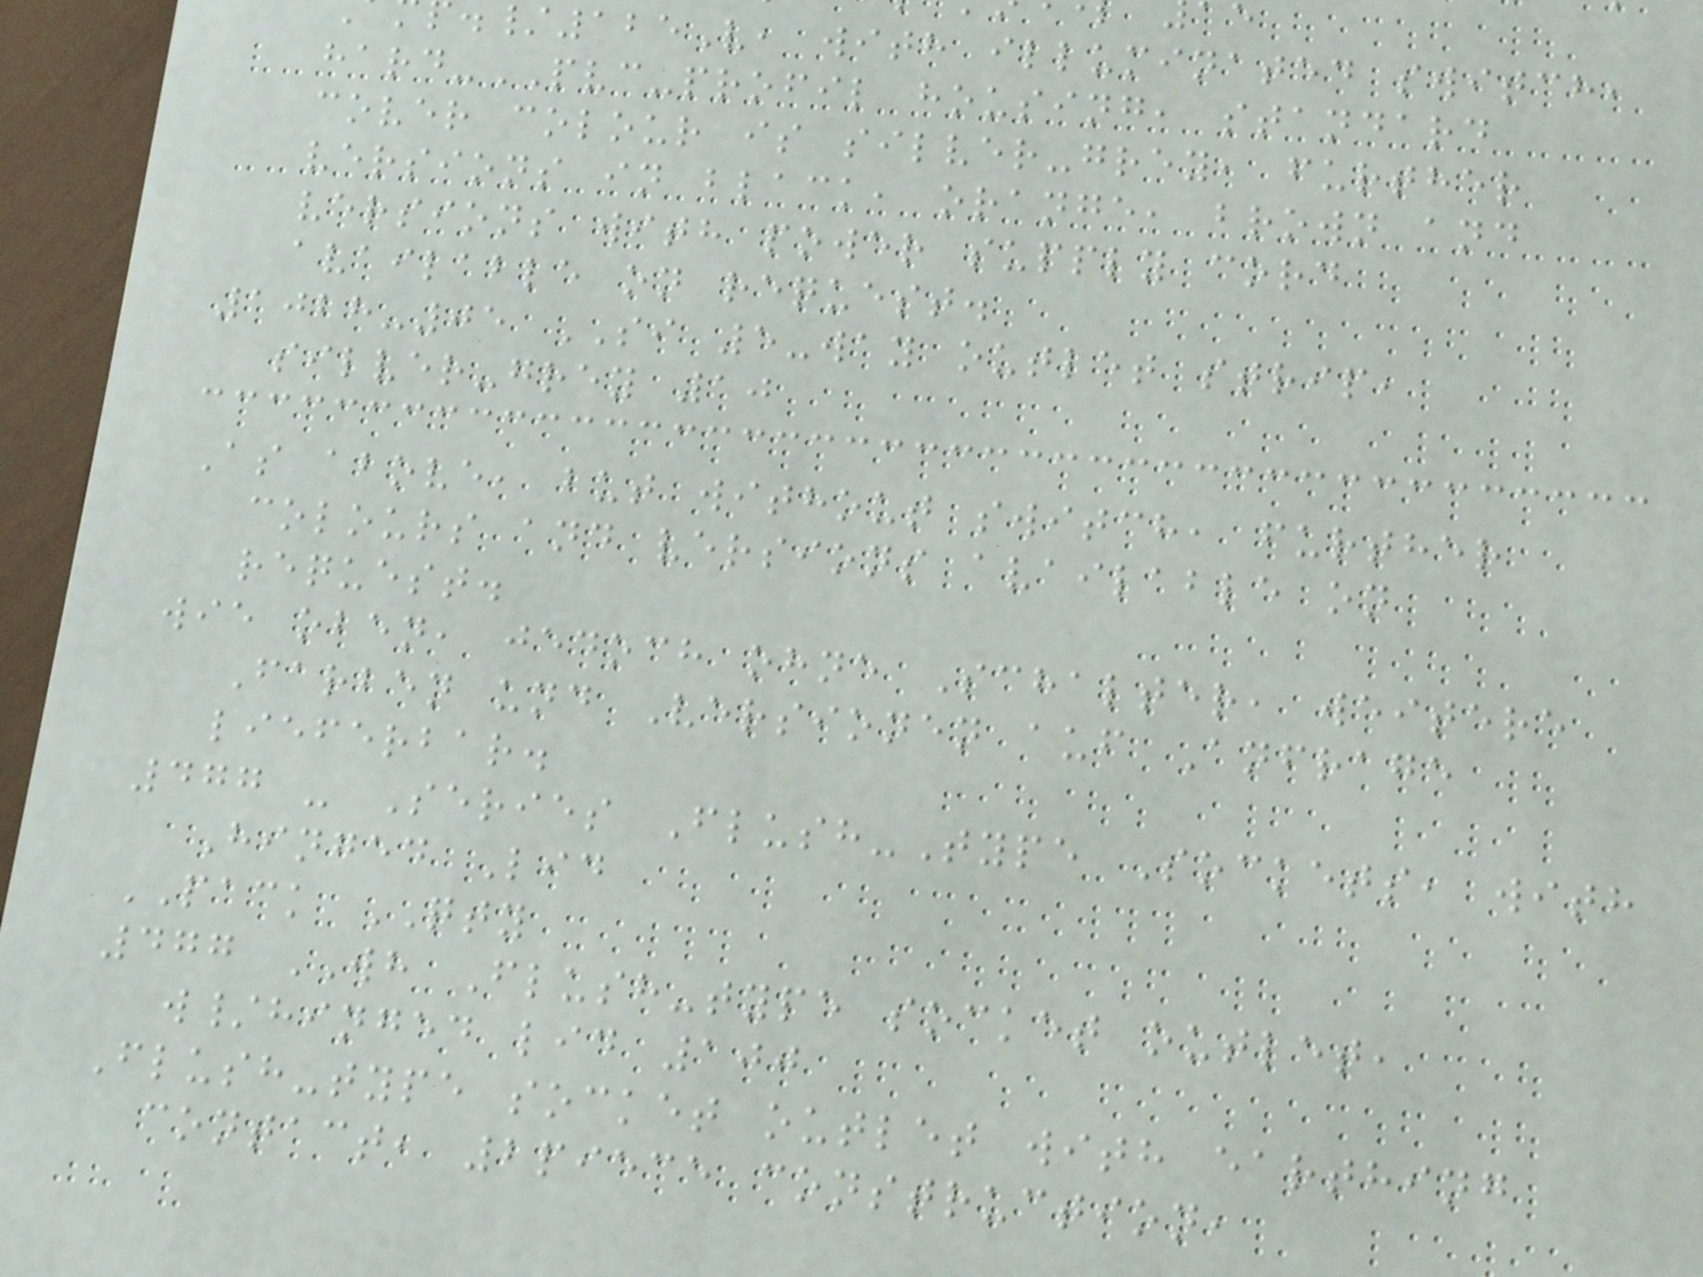/125V, with illuminated switch,
hard-PVC-profil housing, standard
cover colour is silver-grey, further
versions in black, orange, brown and
versions with power supply cord
available on request.
1028-05 SI 5-way outlet strip,
silver-grey 10
As above, but without switch, further
colours and versions available on
request.
wie oben, jedoch ohne Schalter, weitere
Farben und Versionen auf Anfrage
lieferbar.
477 - Series Flush-Type Sockets, with
Hinged Lid
PACK QTY
477 WH Flush-type socket outlet,
w/hinged lid 100
Flush-type socket outlet with earthing
contact, 2piece construction,
